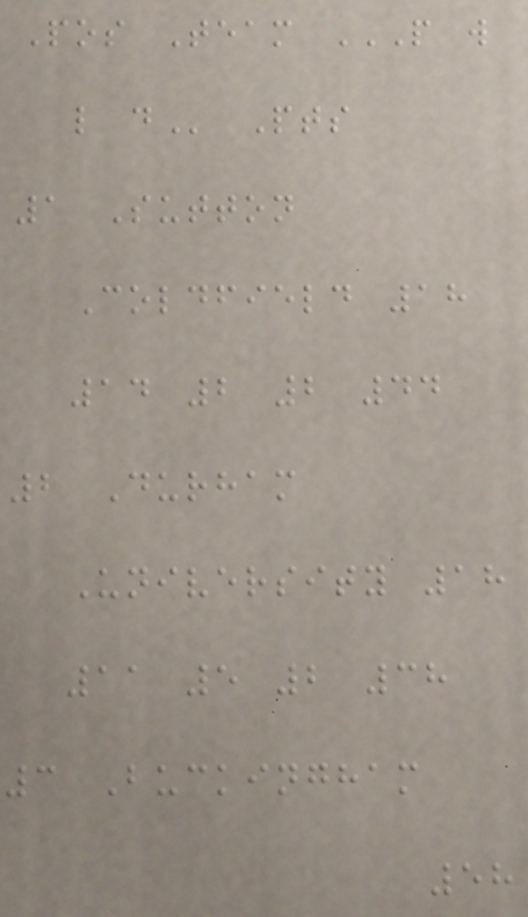Pos Team P W
L D Pts
1 Sutton
Coldfield 18
14 2 2 44
2 Durham
University 18
11 5 2 38
3 Buckingham
58
